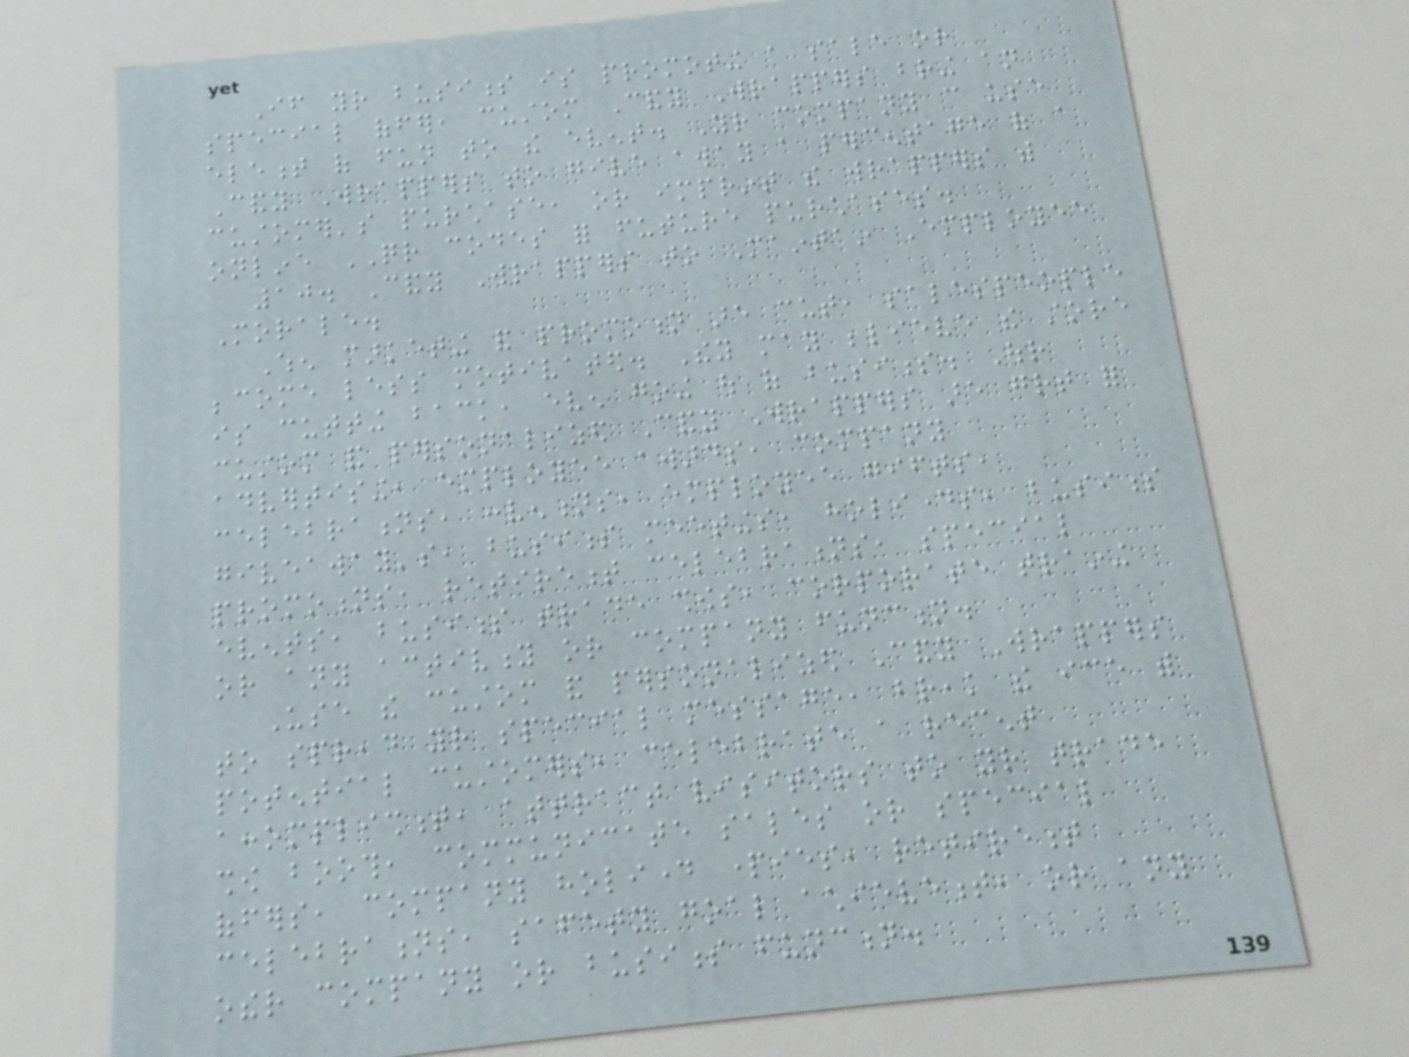If your business is promoting a sale or
special offer, custom Candy Wrappers bring an
element of fun to the event. Your company can use
Candy Wrappers to give away a percentage of a
customer's purchase, or imprint the wrappers with
online QR codes for future purchases.
10. Candy Wrappers to Maintain Employee
Morale.
When marketing and promotion are cut, salespeople
become less motivated. They may believe the store
is cutting back, even going out of business. Our
custom and personalized Candy Wrappers are great for
advertising, employee awards, company
celebrations, conventions, employee gifts,
giveaway's, business meetings, holidays, business
promotions, retirement celebrations, special
events, business trade shows, corporate training
or any activity or company function.
Use the custom and personalized Candy Wrappers
to spread your special message, break the ice with
potential customers, celebrate a recent
accomplishment, attract visitors to your trade
show booth, communicate sales or special
offers, company holiday parties, retirement
celebrations, safety goal achievement, or any
other company or business function.
